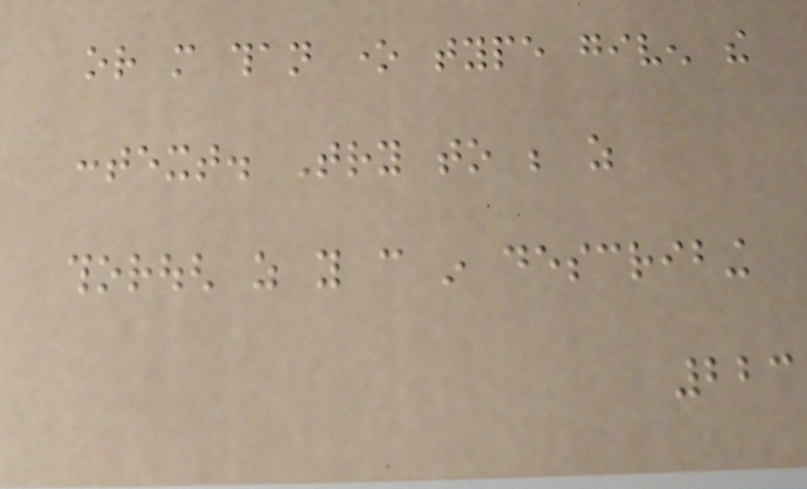or more than one type given the
context. Try to be as
thorough as you can in describing
223
